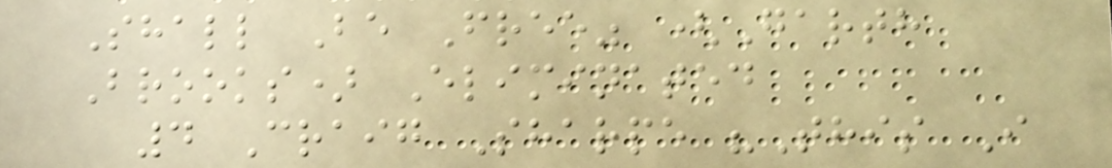Shall Be Free" (Garth
Brooks) Eliminated
4 Craig Sharpe "This I
